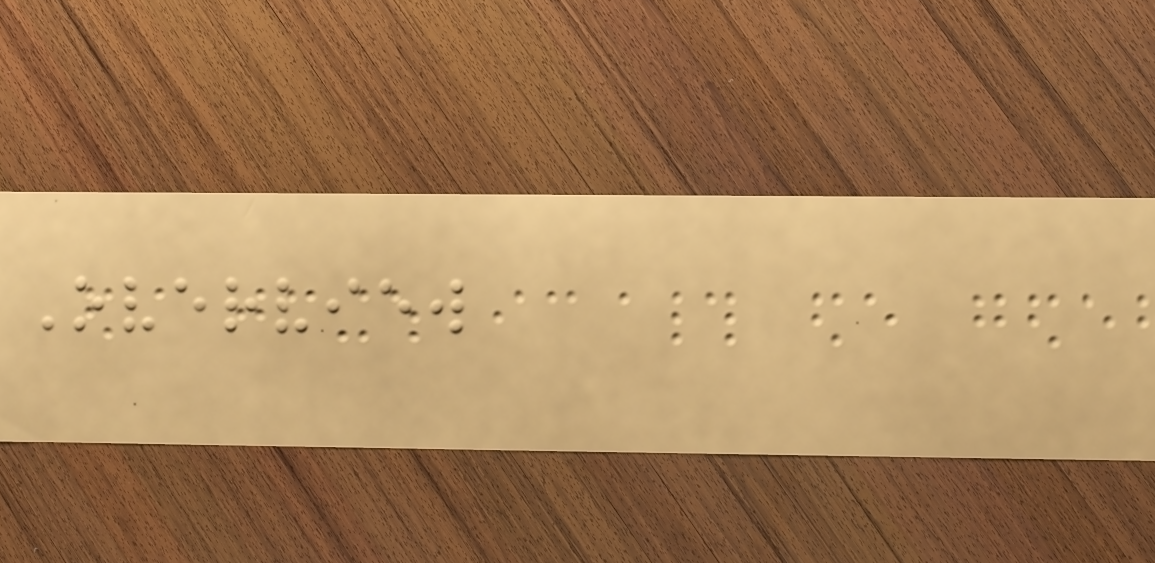Overview
